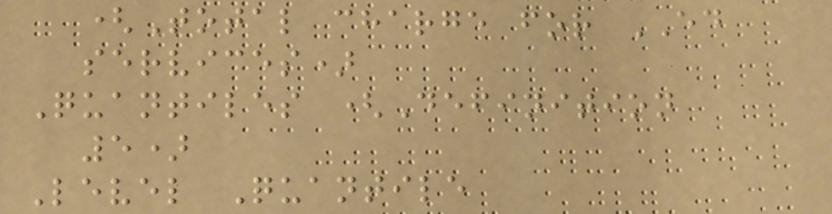(Total charge for ED
services)
Quantiles (Definition
5)
Level Quantile
